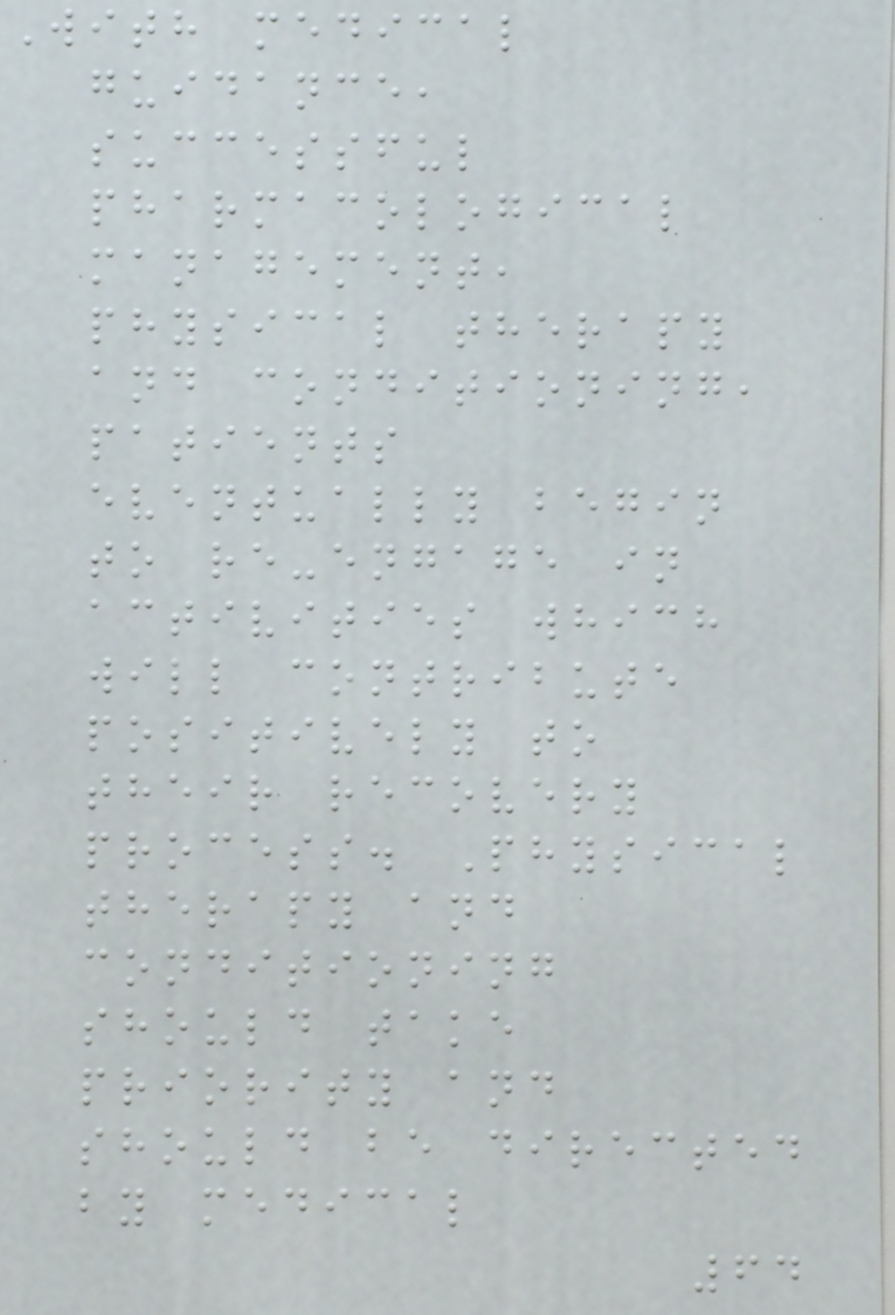With medical
guidance,
successful
pharmacological
management,
physical therapy
and conditioning,
patients
eventually begin
to re-engage in
activities which
will contribute
positively to
their recovery
process. Physical
therapy and
conditioning
should take
priority and
should be directed
by medical
64
